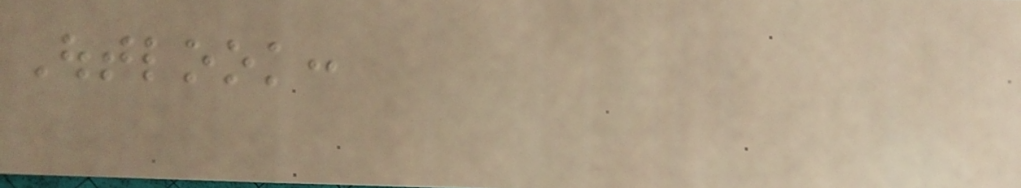Outlook:
